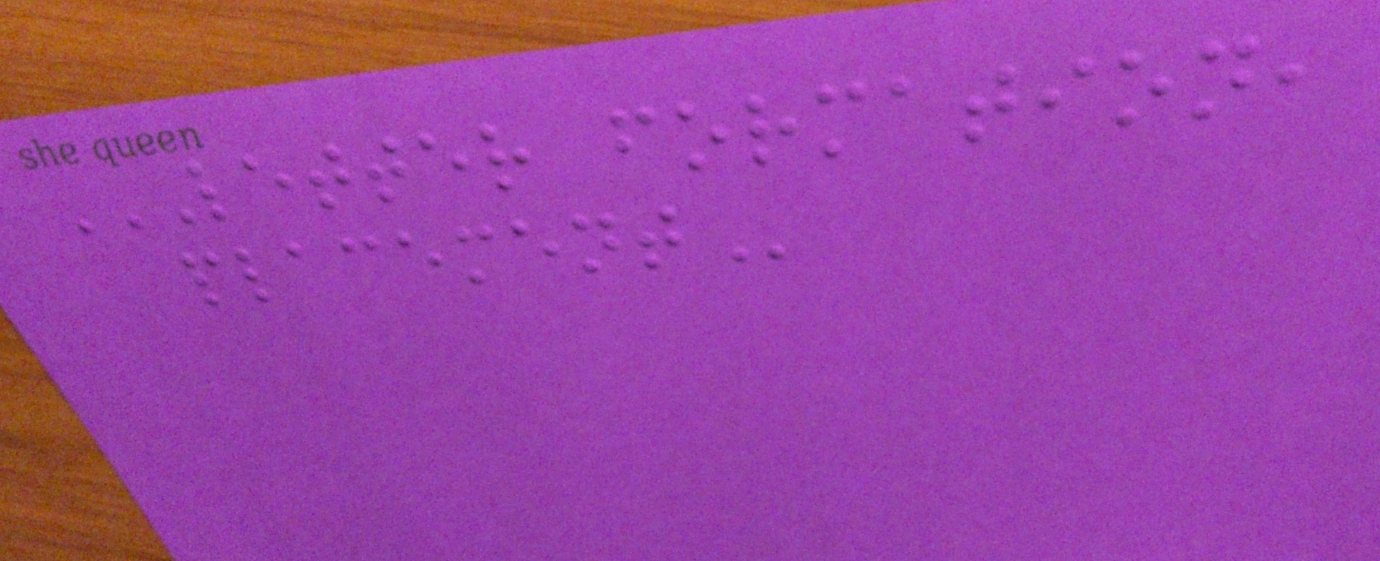LETTER FORMATION,
PLACEMENT
